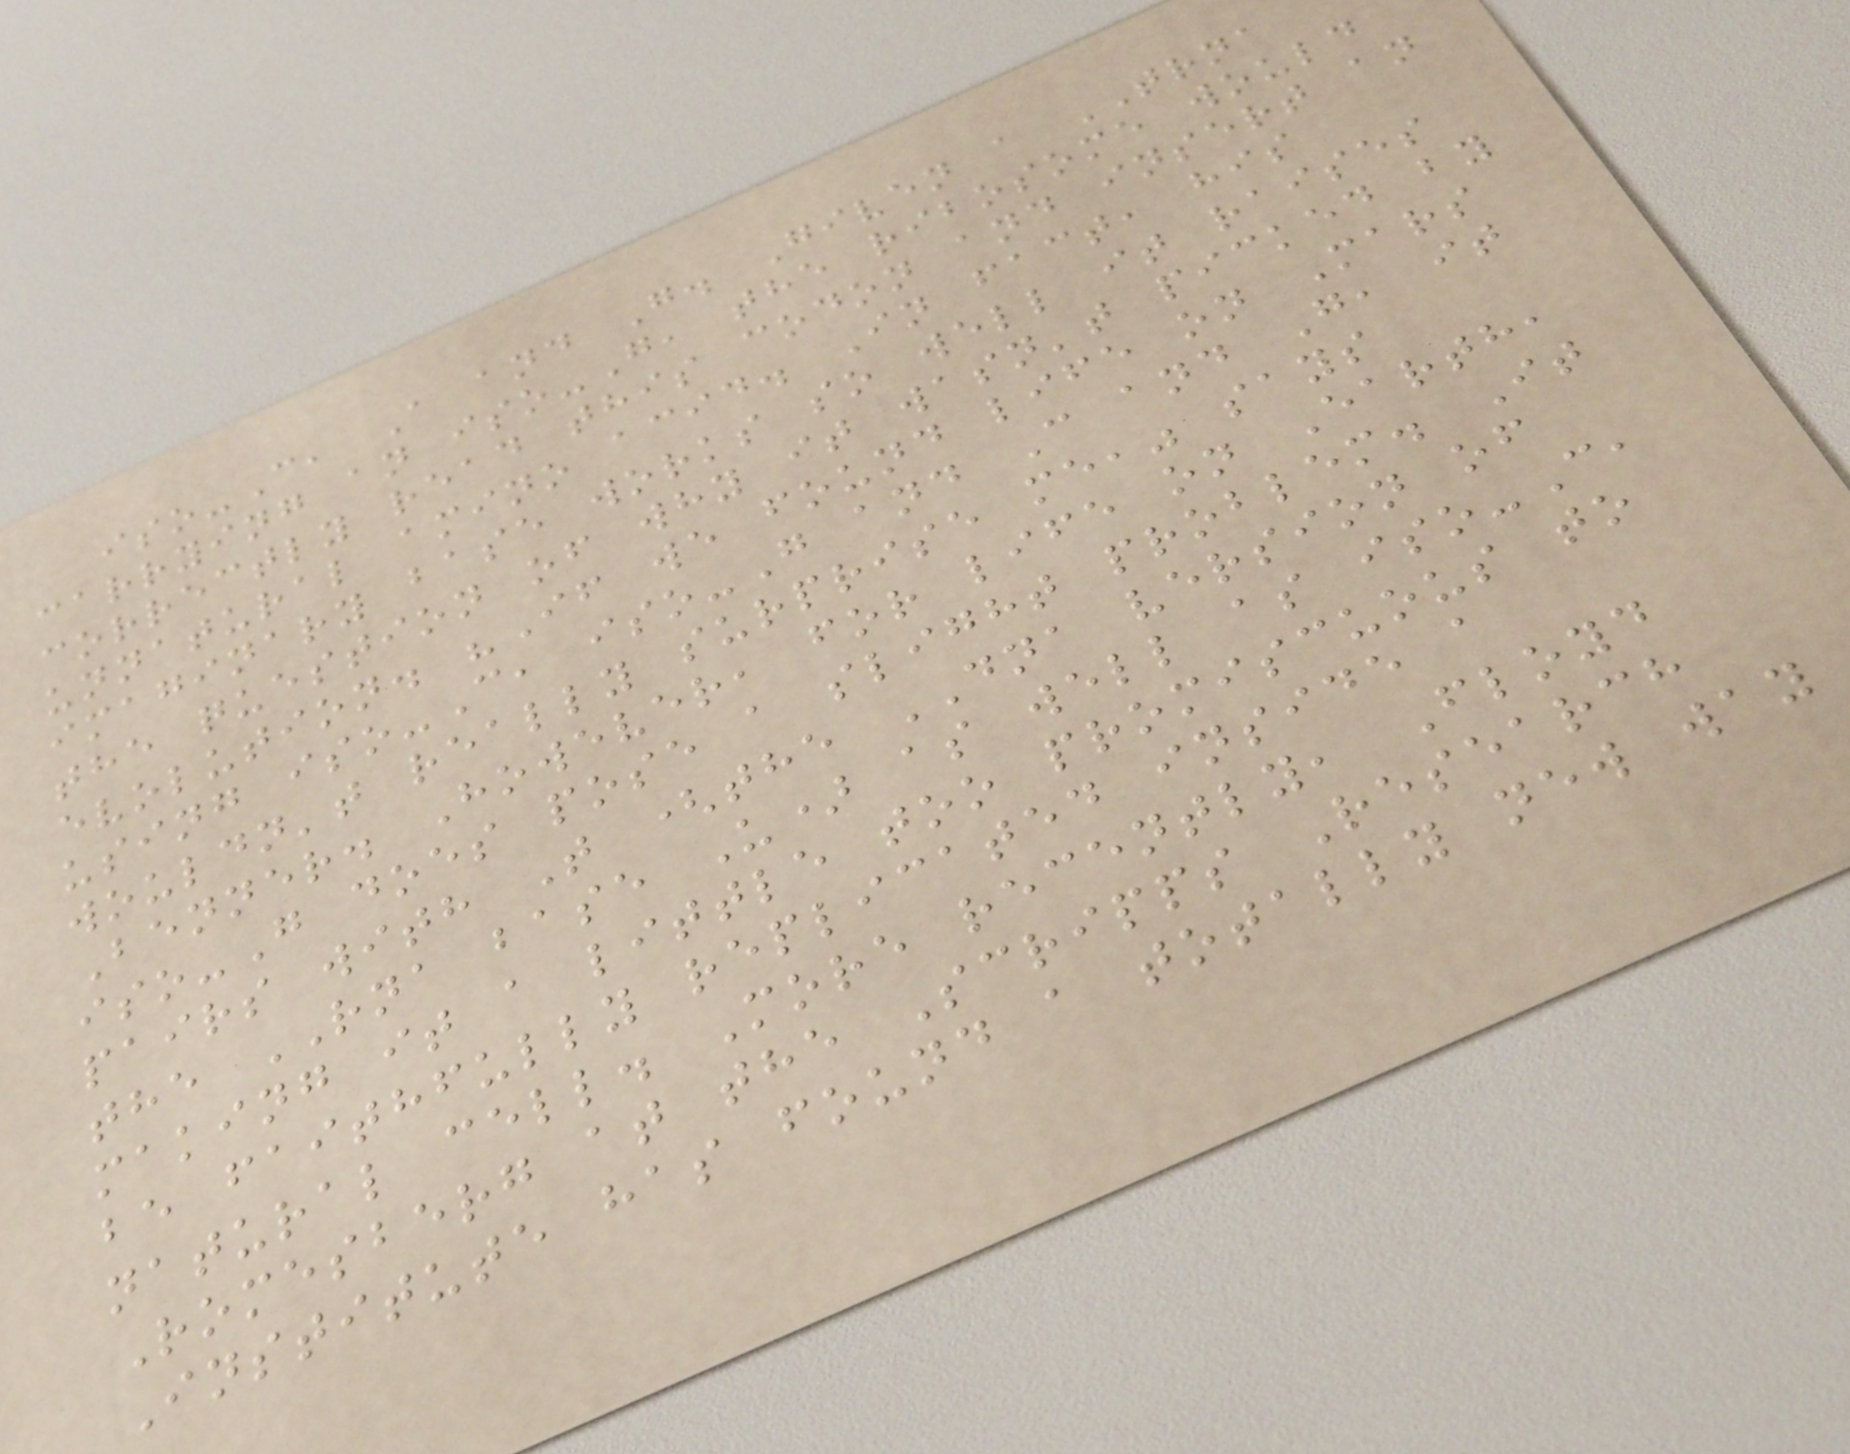iso-C, A and G. Given a TRNA
carrying an iso-G, the ribosome would
correctly read this codon and insert an
unnatural amino acid. In fact, his
imaginary base works so well it raises
the question of why it wasn't picked by
evolution. "If we found life on Mars
using iso-C, iso-G and C and G, it
wouldn't really surprise me," says
Benner. However, for life on Earth,
iso-G does pose a slight problem. It
pairs with T (the DNA version of
the RNA base U) as well as iso-C,
making it a little too promiscuous to
be faithfully replicated inside a
natural cell. More recently, Floyd
Romesberg at the Scripps Research
Institute has found a totally new way
